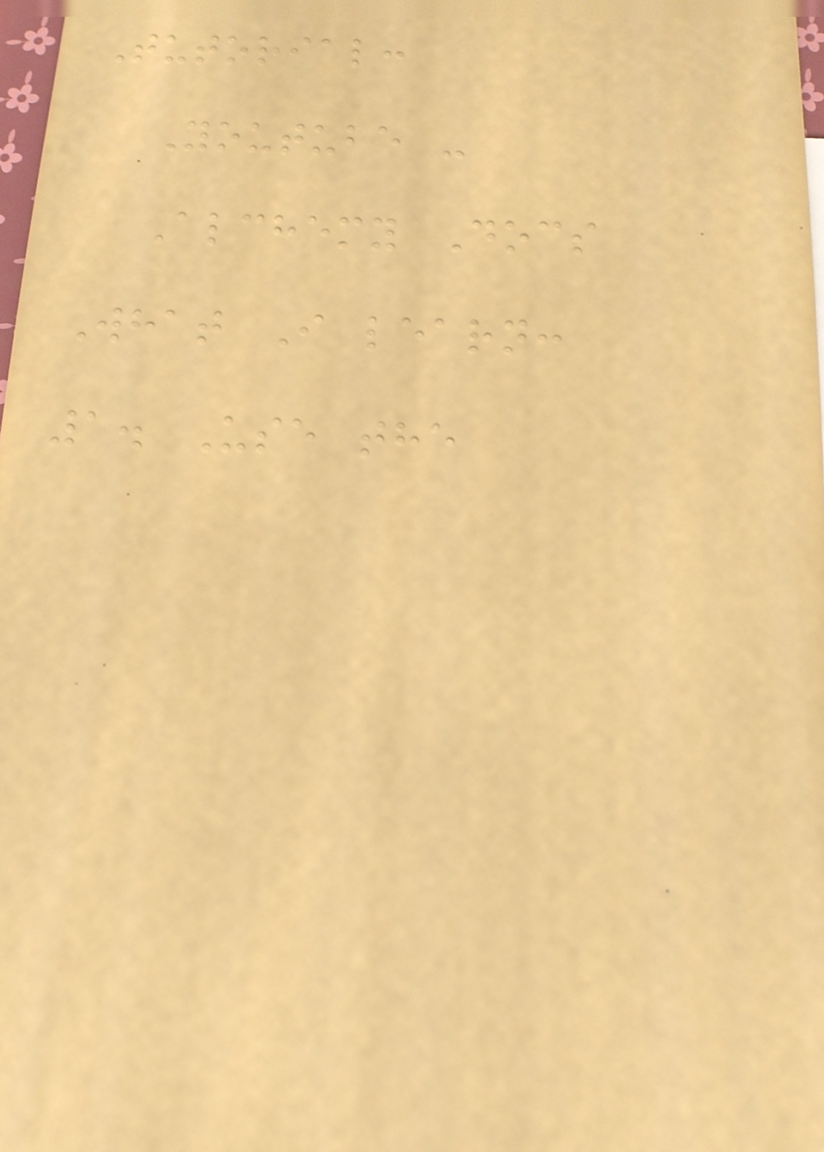Tutorial:
Youtube -
Alchemy Docs
What I learn:
1. Use the
